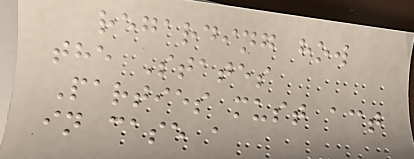regarding how
the States
Parties must act
in case a
